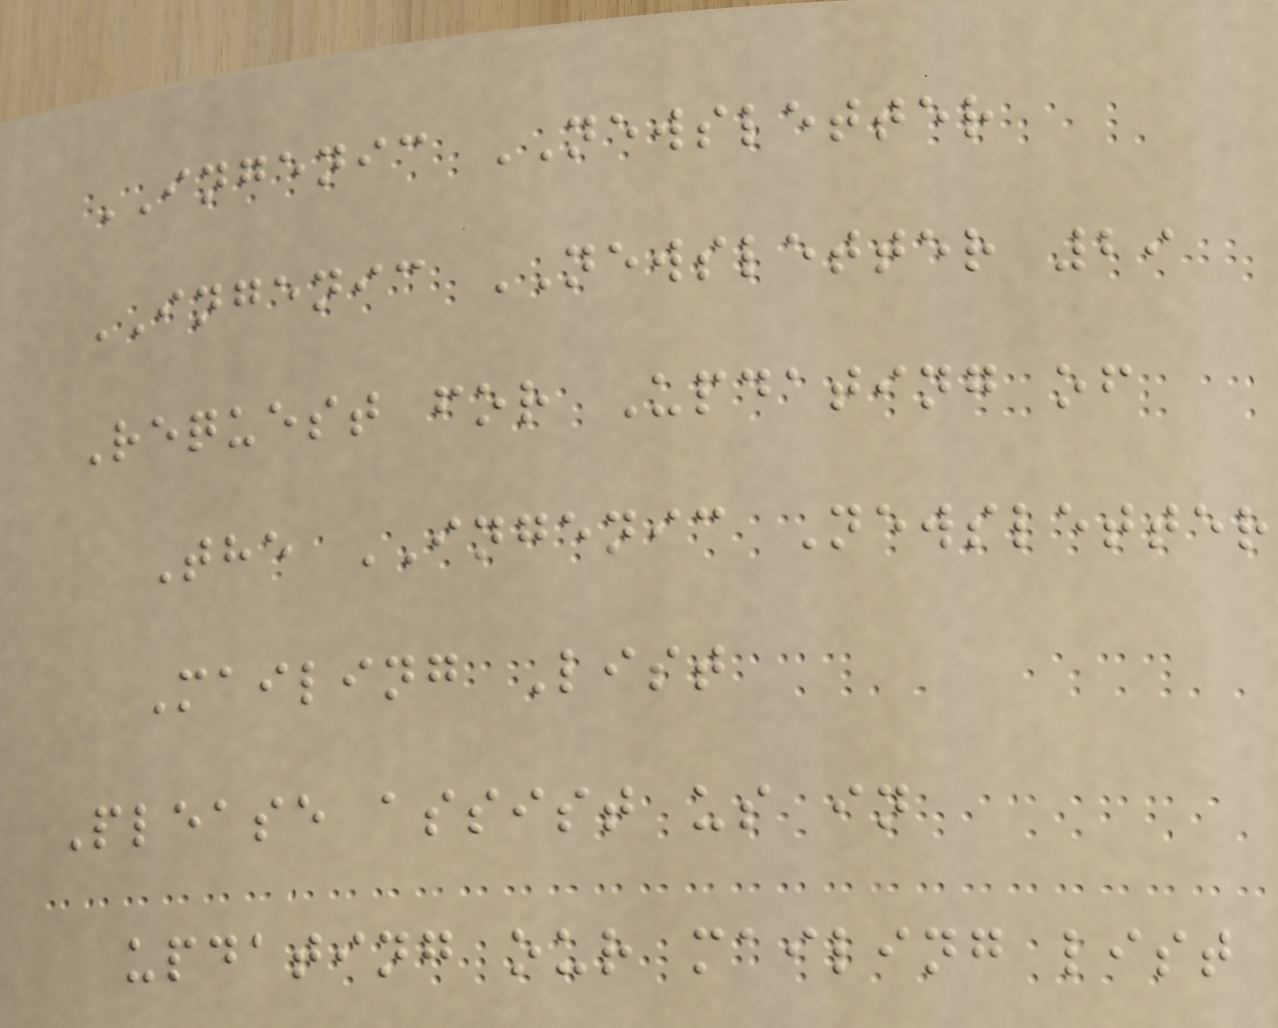INGENIC NEWSLETTER
INGENIC NEWSLETTER 29
Request for Updating of
The INGENIC Newsletter
Mailing List
Please assist us in
updating our mailing list
